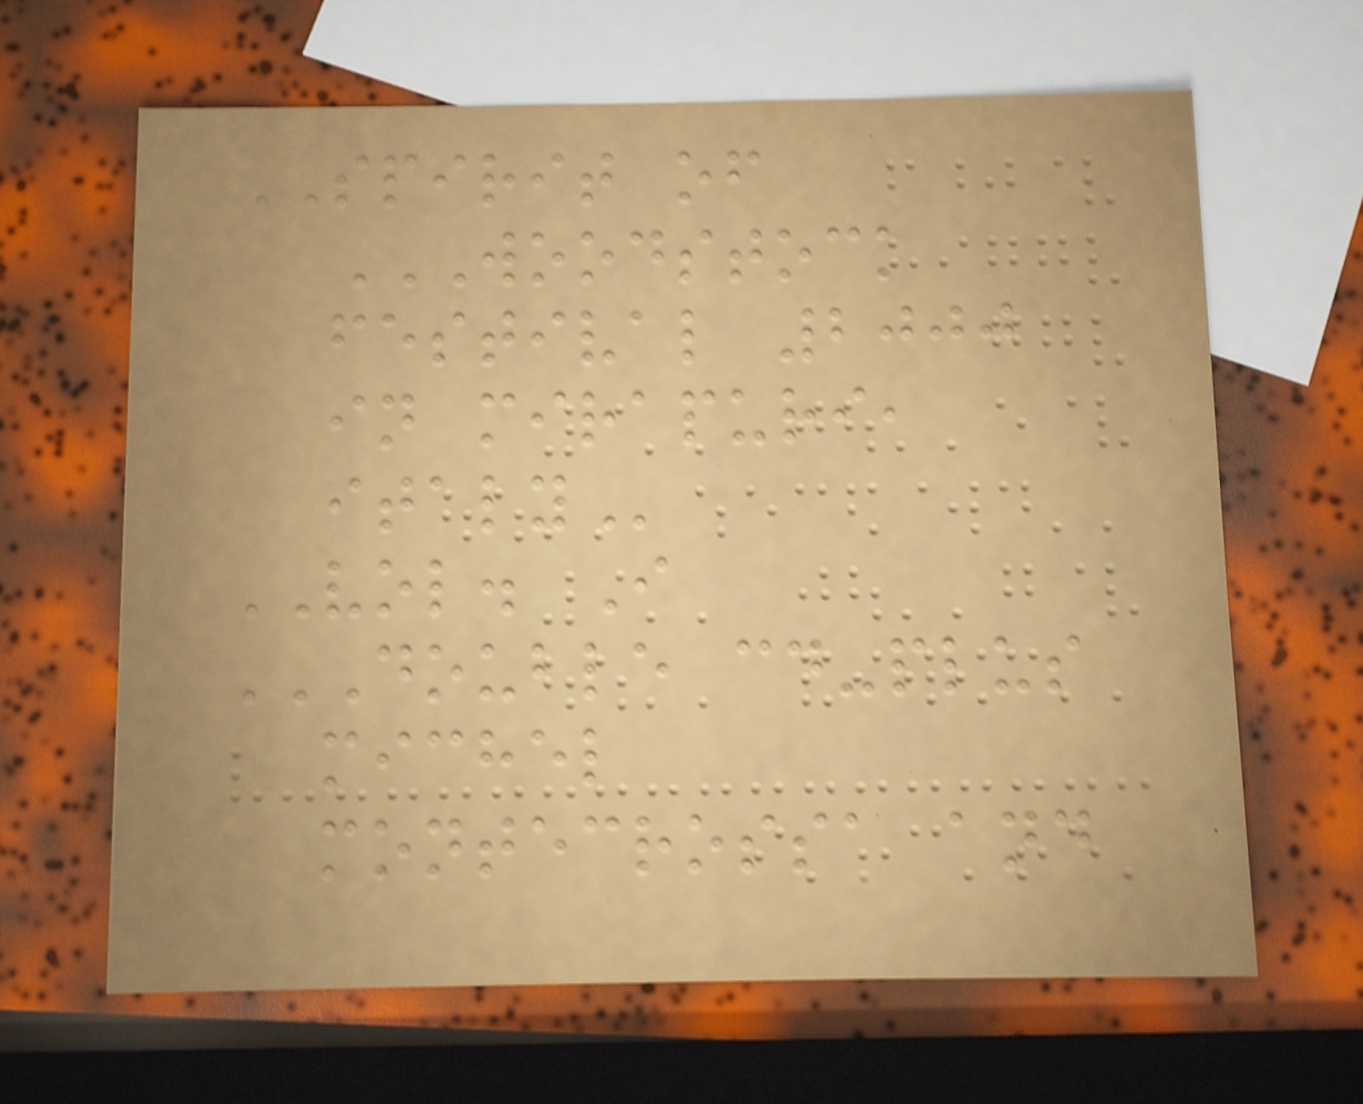SPIRIT of
WOODSTOCK
FESTIVAL 2000
IN MIRAPURI,
ITALY
VOL. I
DOUBLE CD-PLUS
MICHEL
MONTECROSSA AND
